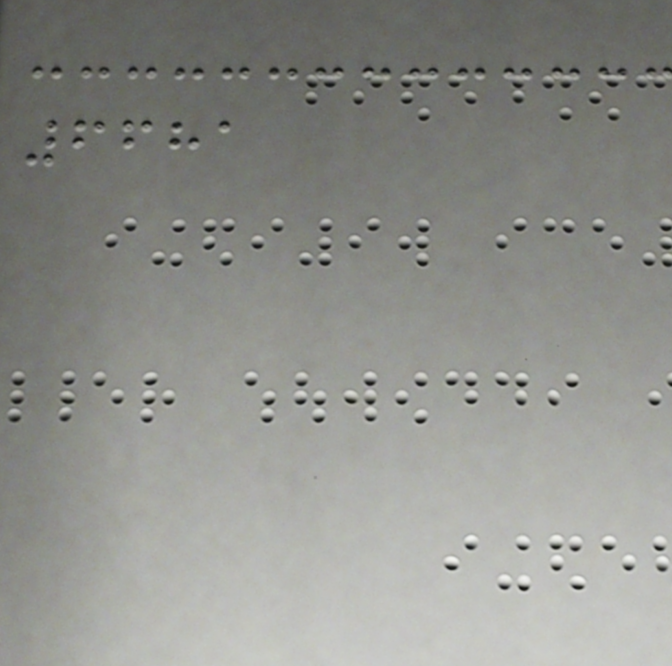6681
